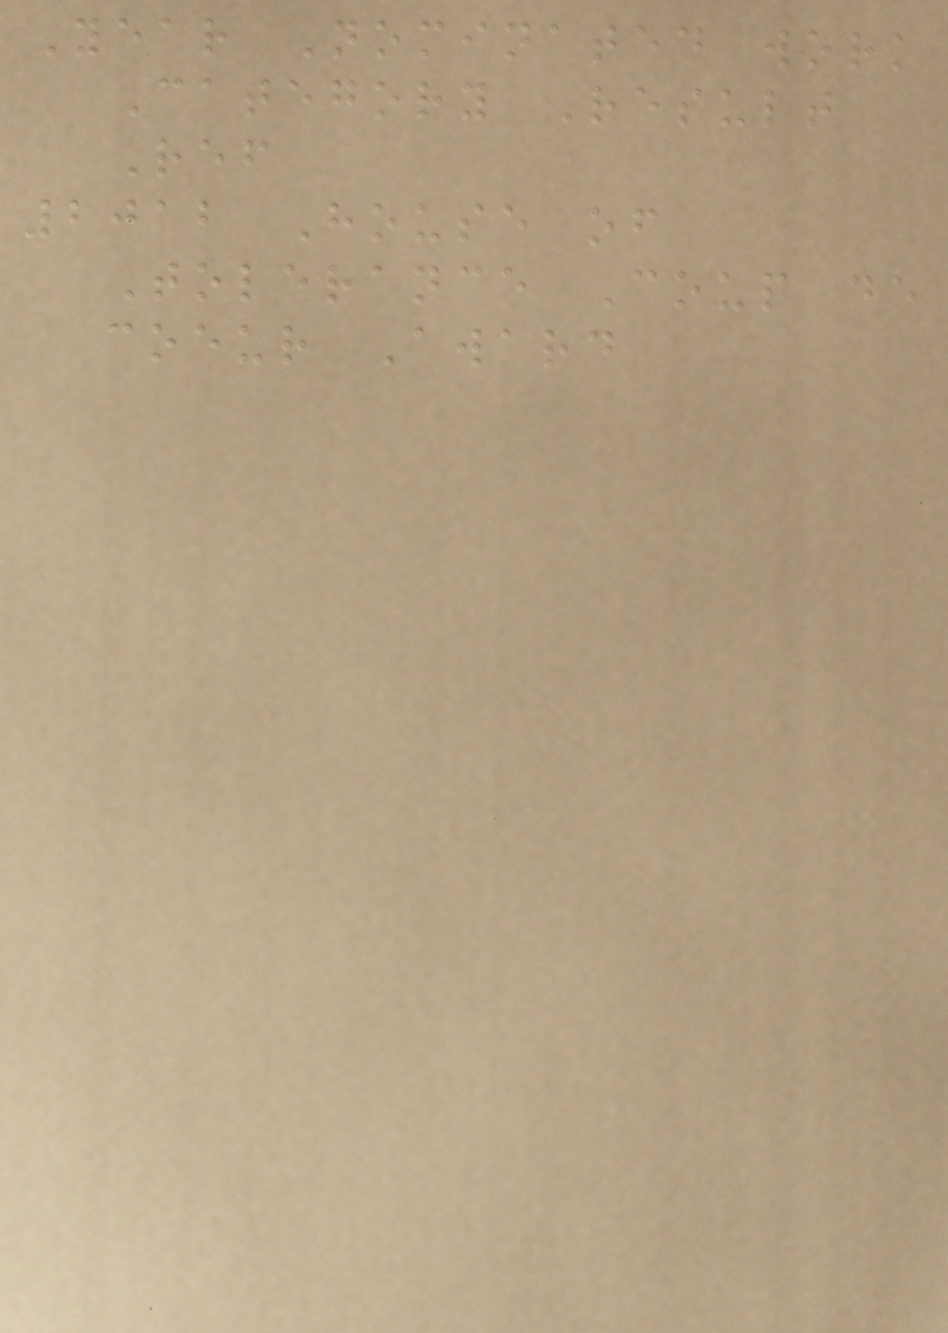Year Nominated work
Category Result
Ref
2012 House of
Tolerance Coup de
coeur Award
